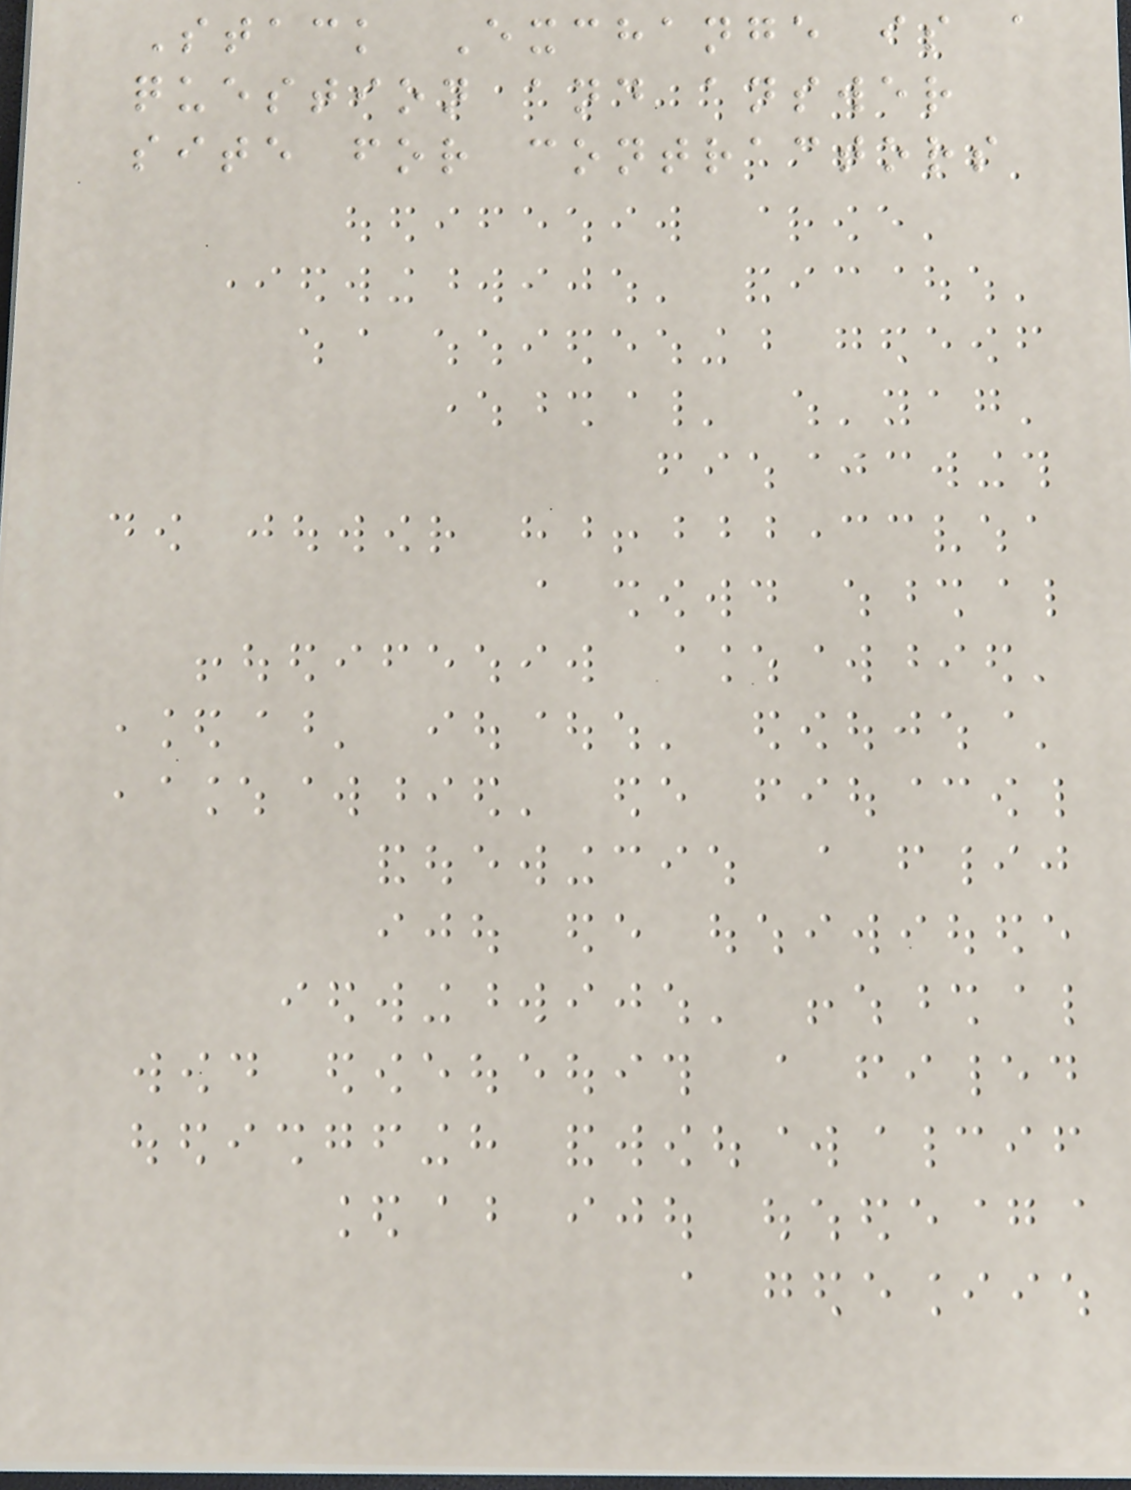Stack Exchange is a
question and answer
site for contractors
